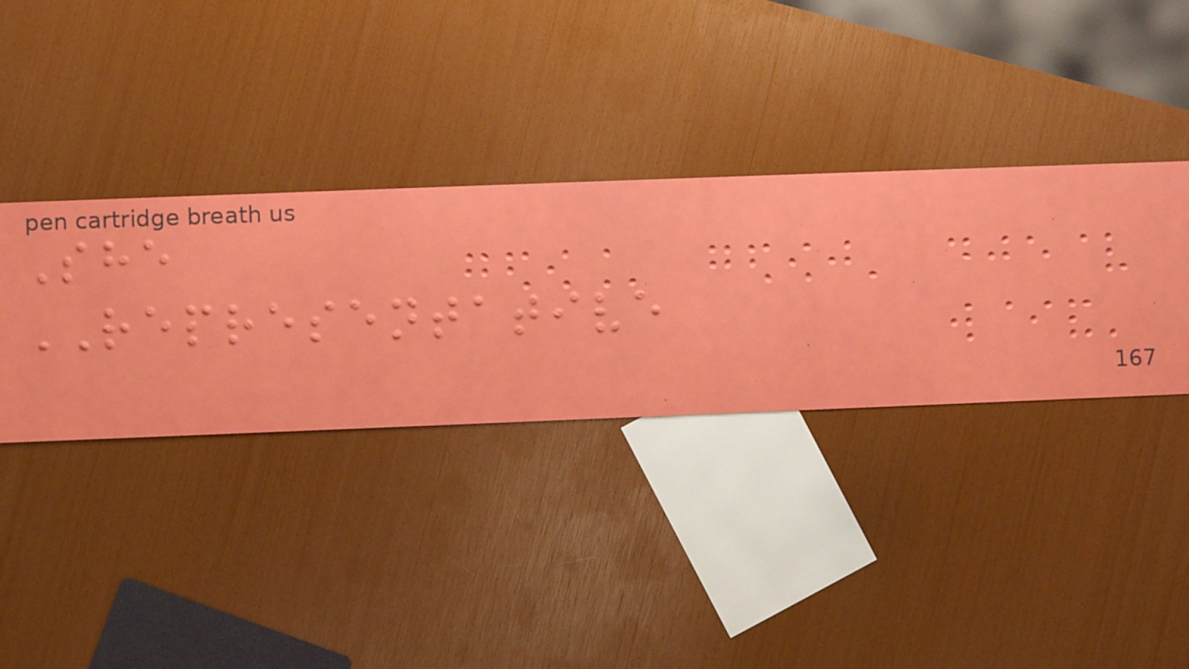She
REPRESENTATIVE
